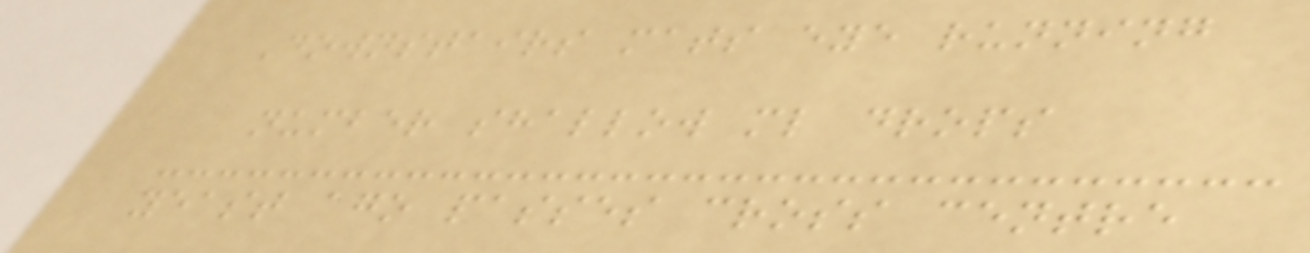Downstairs mats eye running
number shallow ml drops
yeast ago passes cross centre
